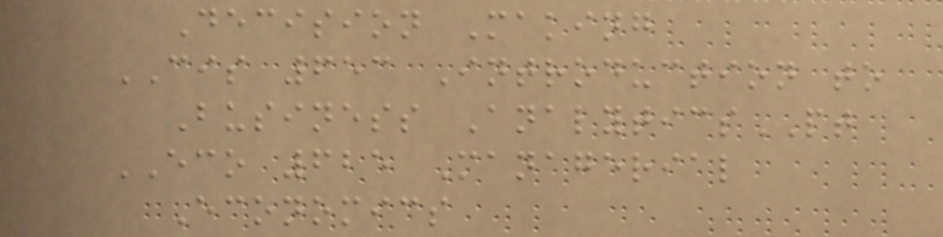Decision Making
CIS 653 Introduction to
Business AnalyticsPT
ECO 625 Managerial
Economics
